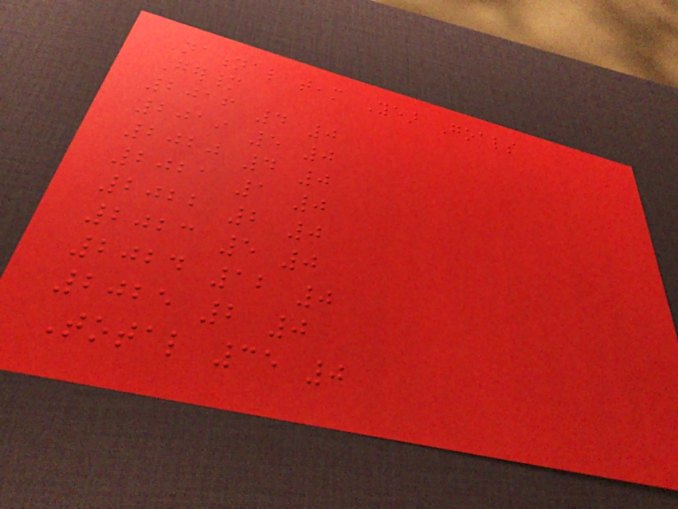National team Year Goals
Germany
2016 4 0
2019 5 0
2020 4 0
2021 1 0
2022 2 0
2023 5 0
2024 12 0
2025 2 0
Total 35 0
